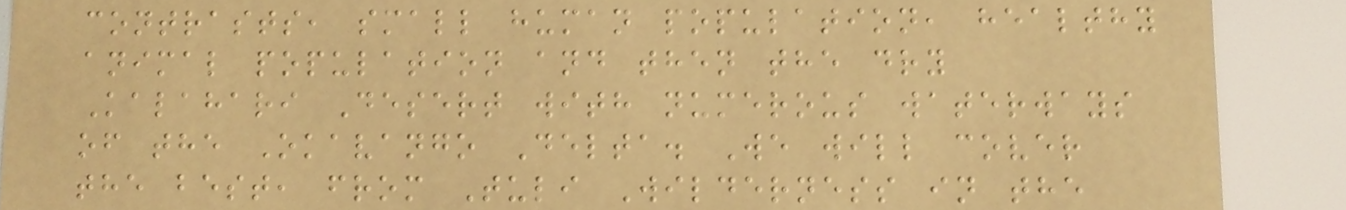contrasts, small human population, healthy
animal population and then the dry
Kalahari Desert with numerous waterways
of the Okavango Delta. We will cover
the best, from Tuli Wilderness in the
